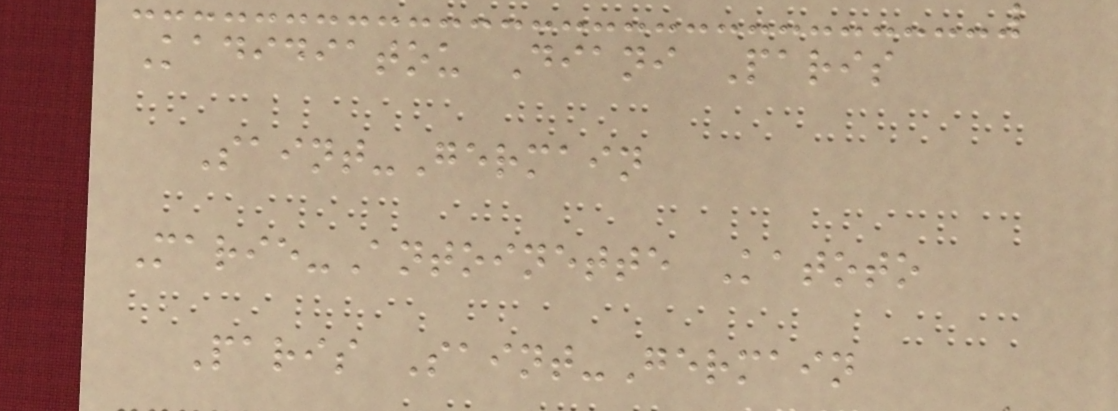Kadidiatou Diani Paris
Saint-Germain
Marie-Antoinette Katoto
Paris Saint-Germain
